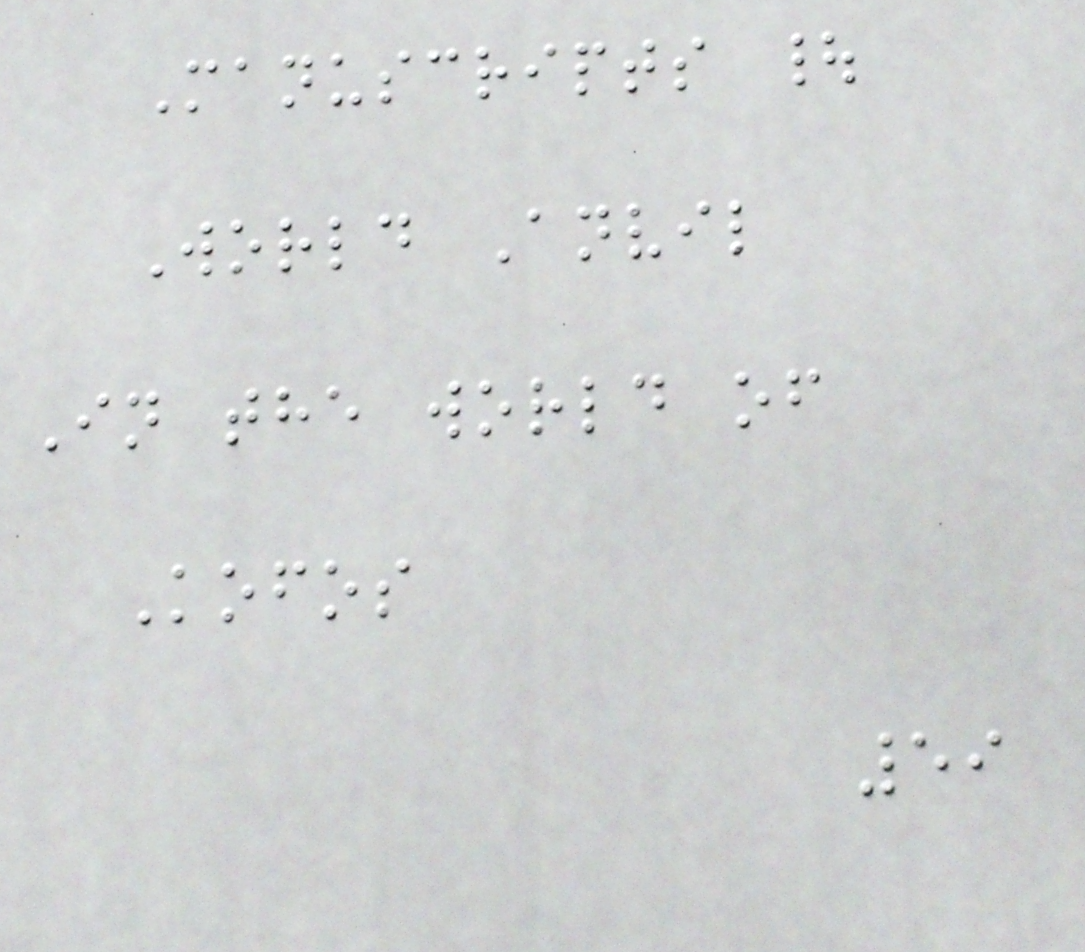Manuscripts |
World Anvil
In the world of
Kofos
59
